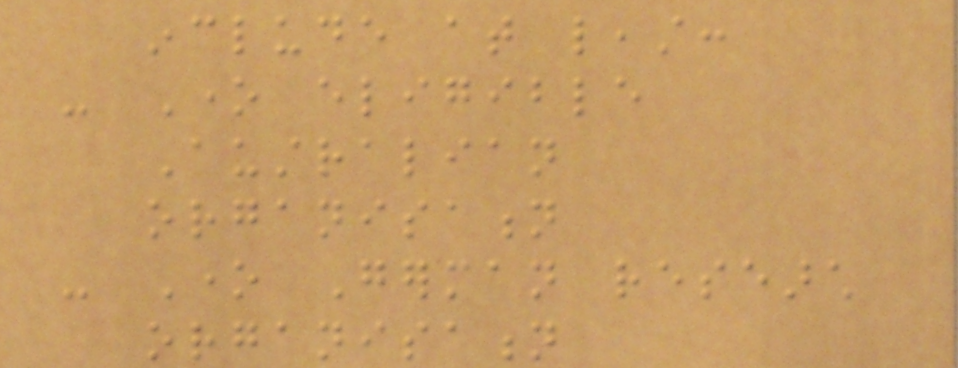include at least:
- One eligible
Australian
organisation
- One German research
organisation
